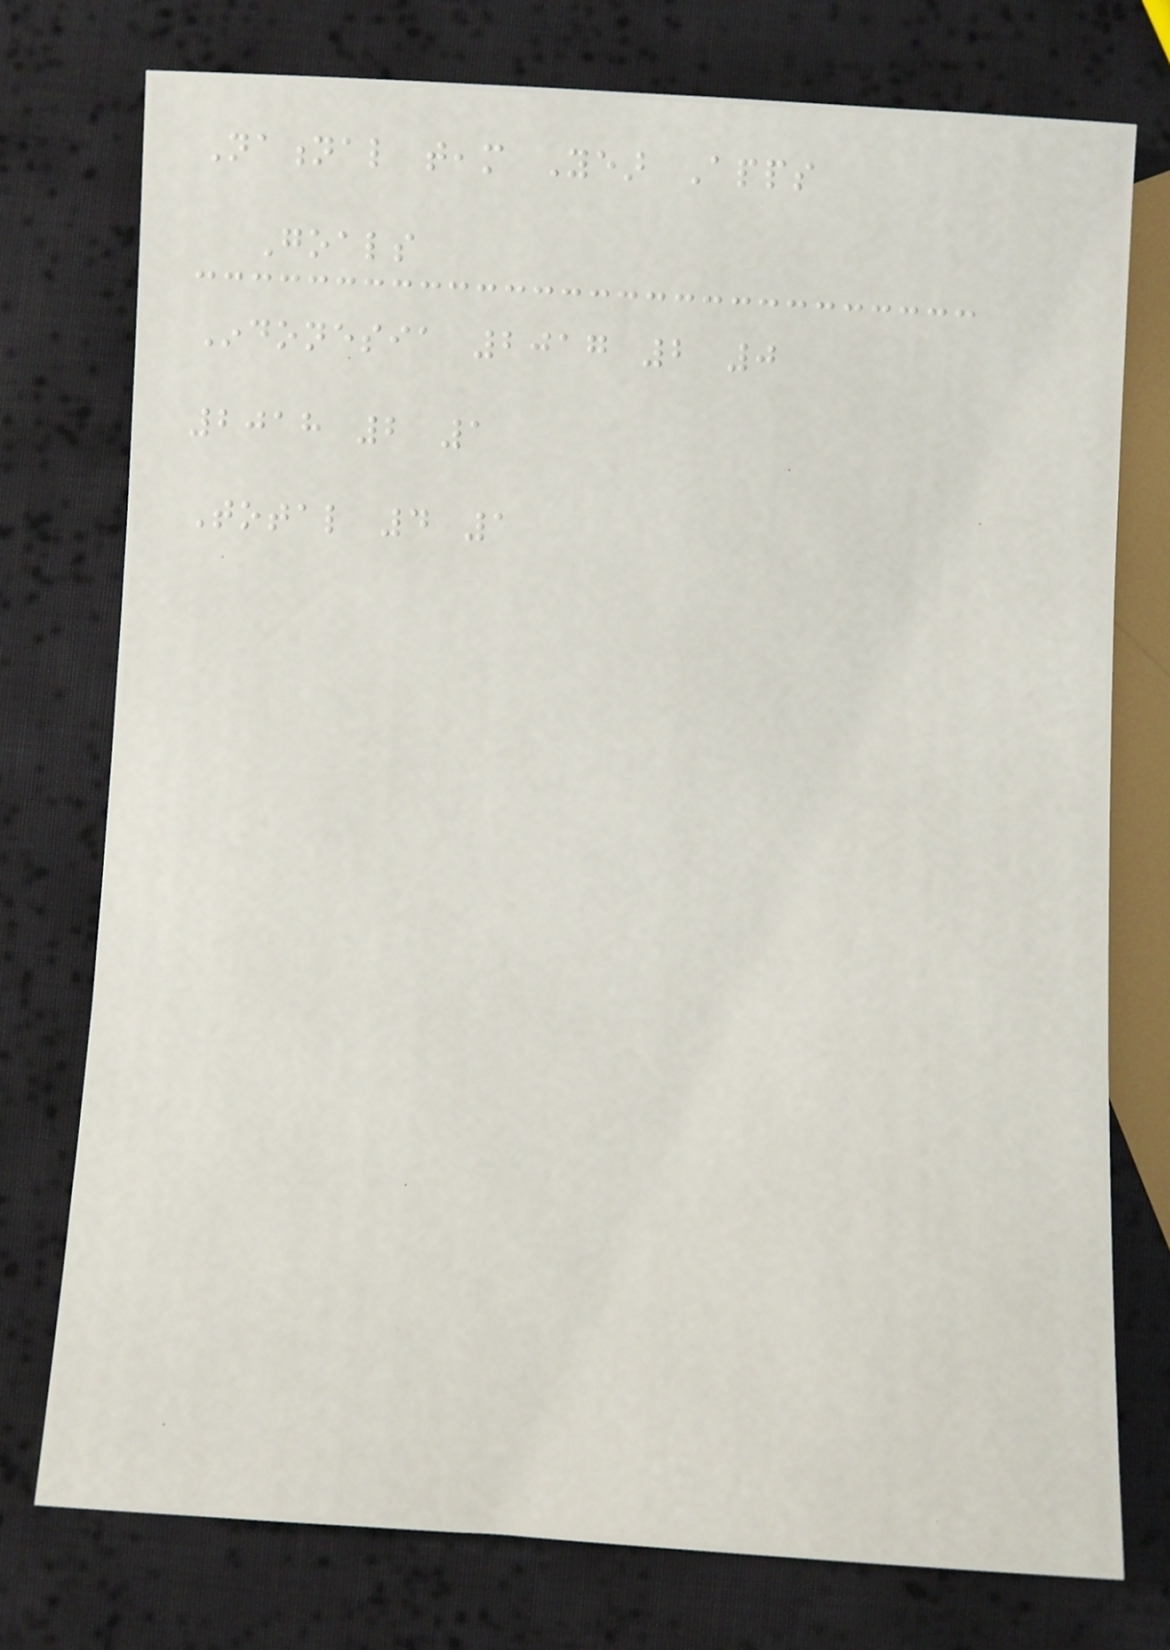National team Year Apps
Goals
Indonesia 2017 2 0
2018 2 1
Total 4 1
